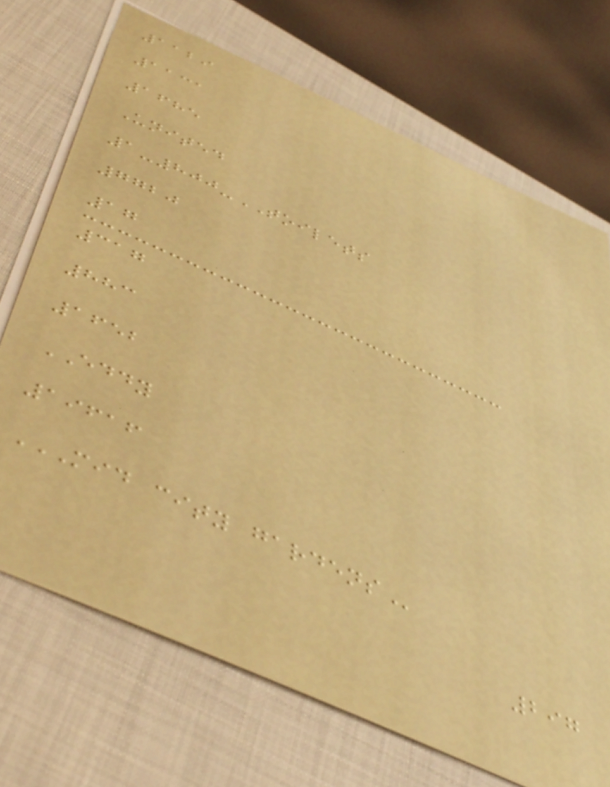1129
1131
1685
United
1-800-TOILETS
7720
17
317
883
1652
EDDY
19616
MID CITY GARDENS
297
